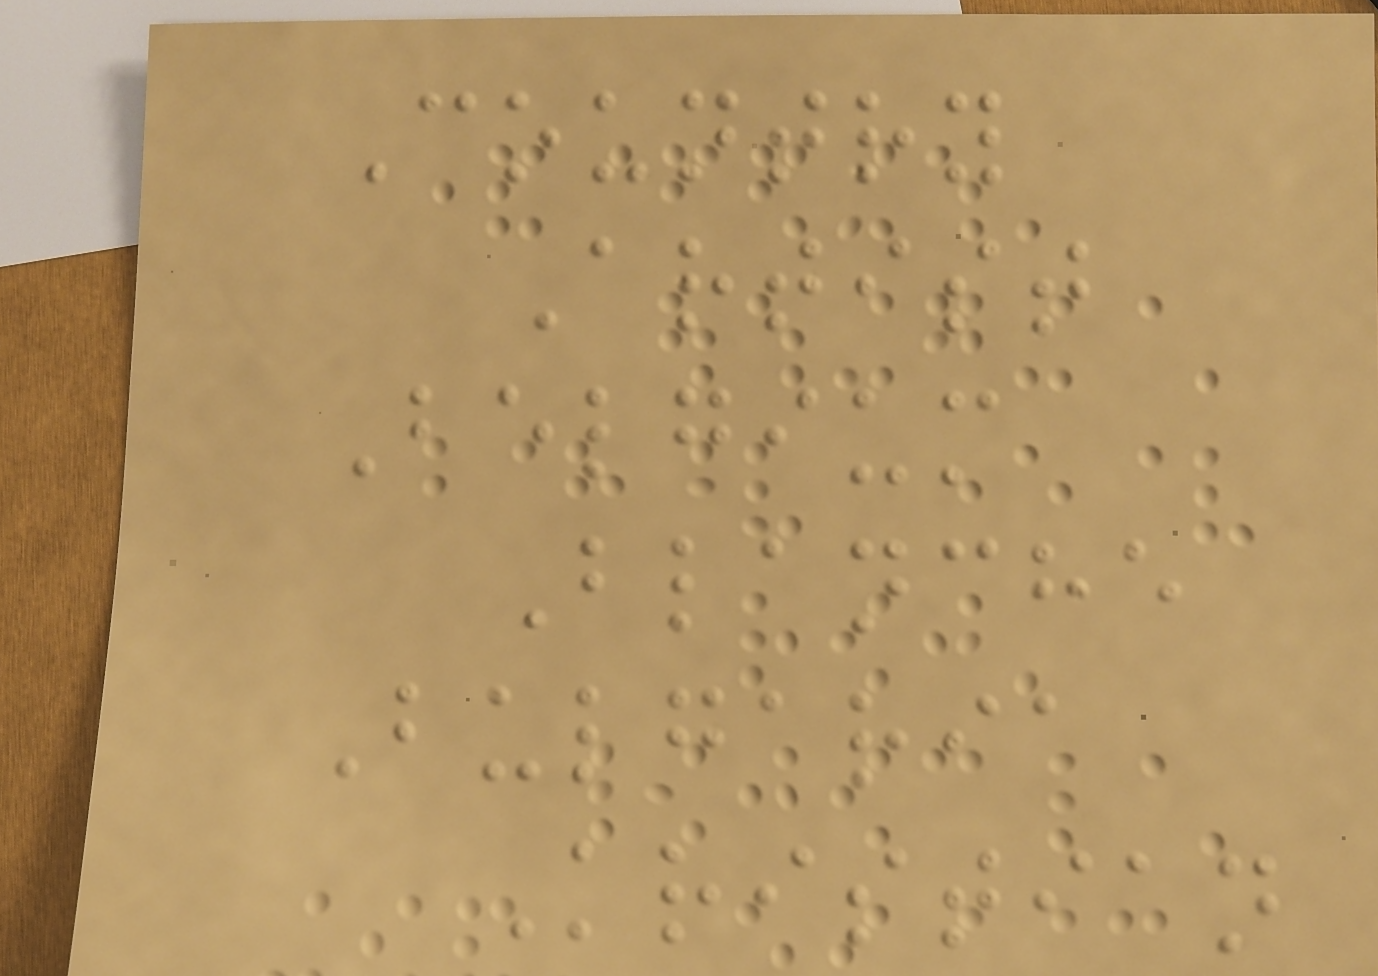Country
Artist
Belgium
Blanche
Bulgaria
Kristian
